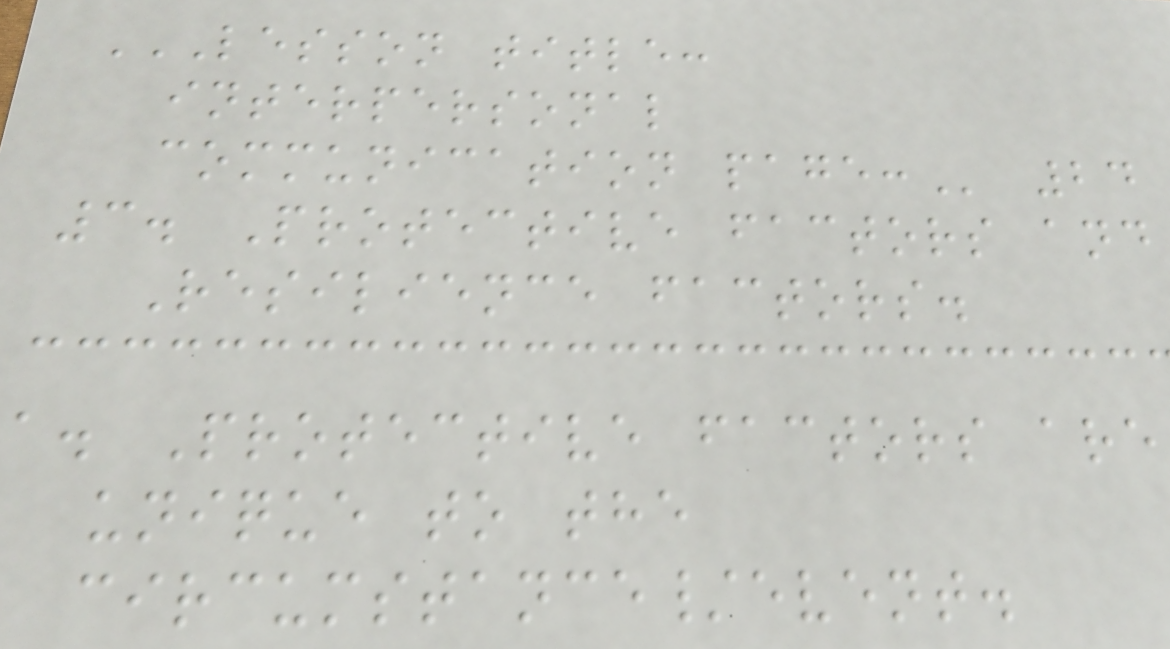LESSON TITLE:
INTERPERSONAL
COMMUNICATION PAGE: 24
3. Protective factors and
Resilience factors.
a. Protective factors are
unique to the
circumstance/event.
